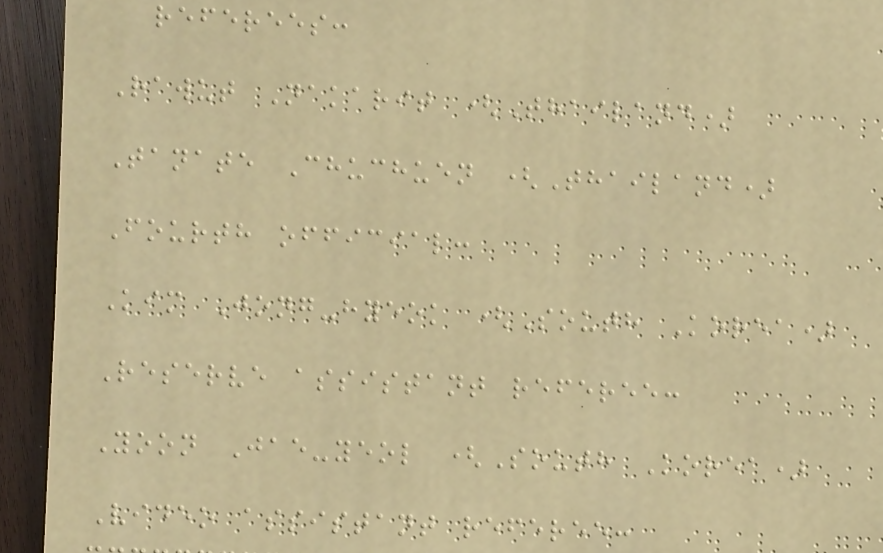referees:
Rawut Nakarit (Thailand)
Tanate Chuchuen (Thailand)
Fourth official:
Kim Jong-hyeok (South Korea)
Reserve assistant referee:
Yoon Jae-yeol (South Korea)
Video assistant referee:
